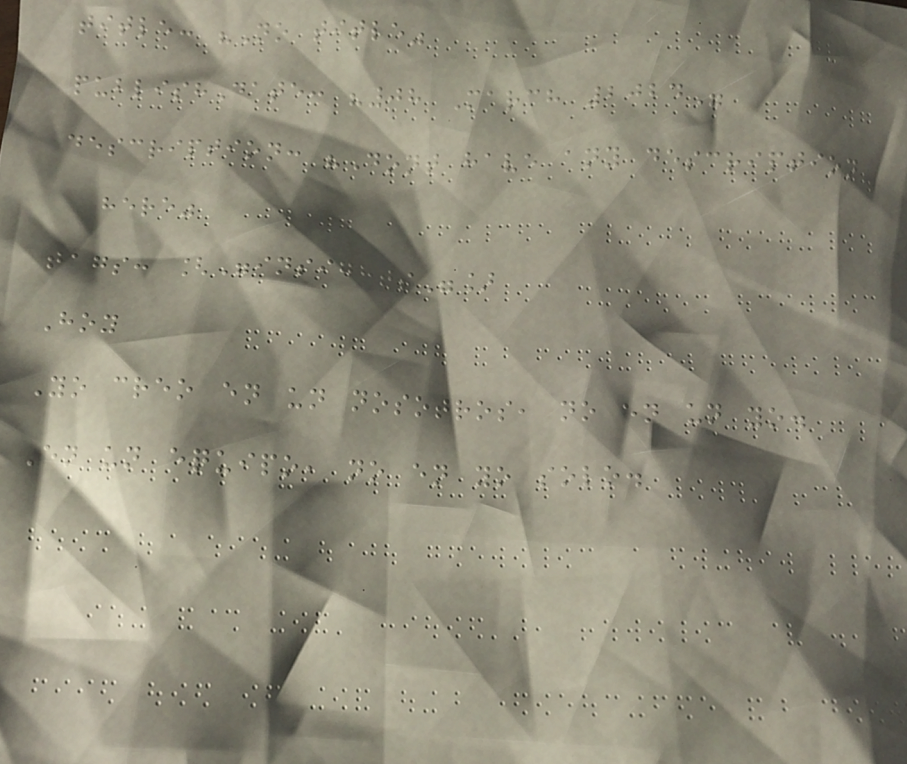title: "No title"
publishDate: "08 March 2024"
description: "Dont have any description
here"
tags: ["insights"]
Hoy
Yo creo en un nosotros, no en un yo.
En un equipo, no en yo solo.
